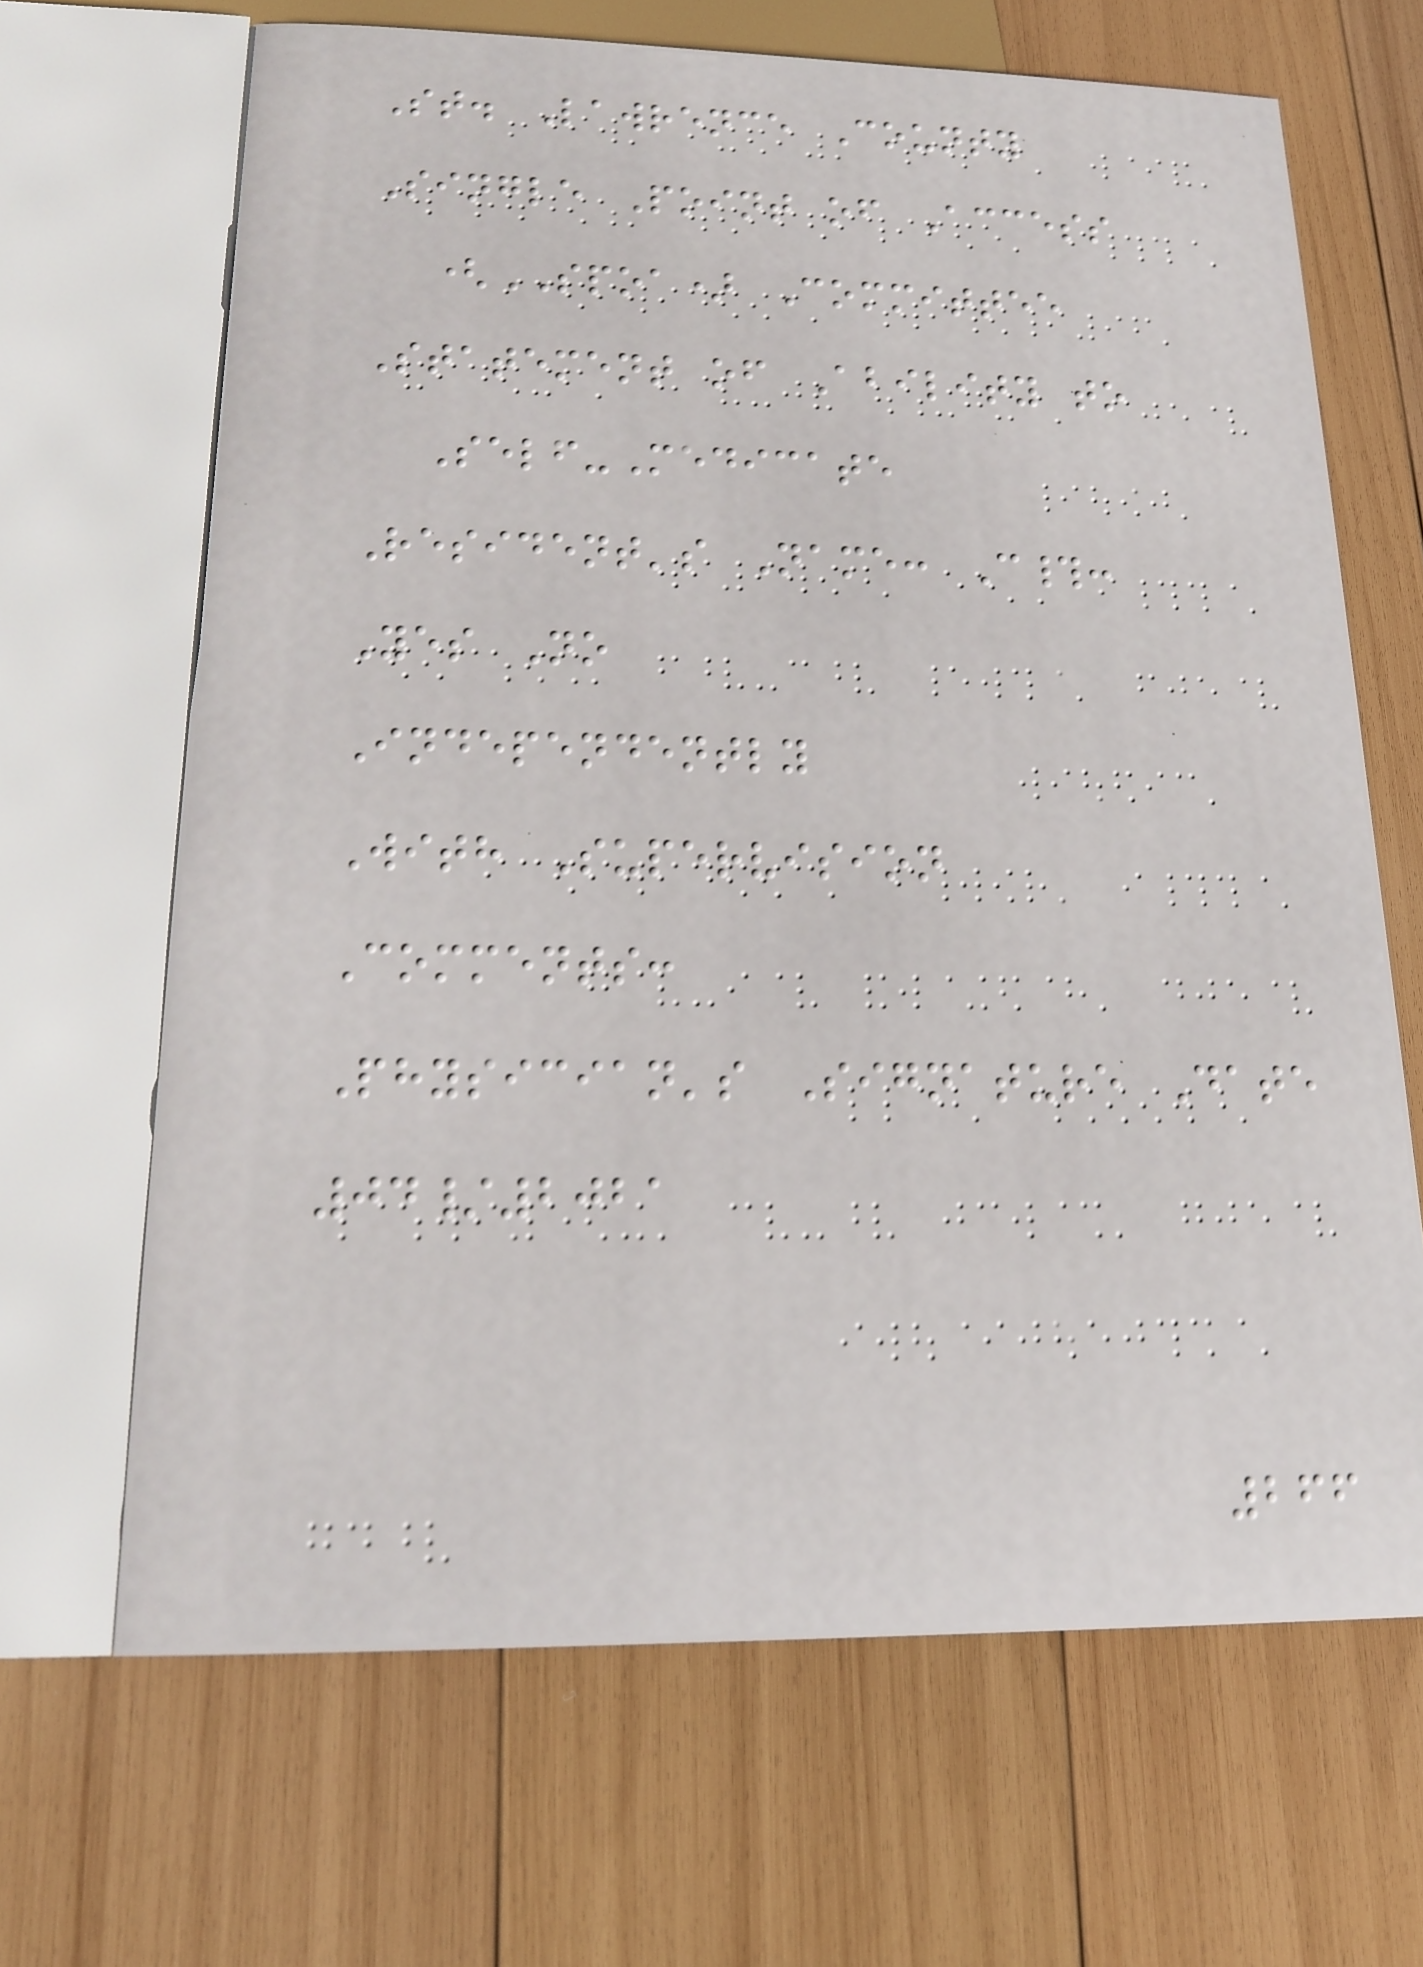St. Lawrence County
Single Point of Access
(SPOA) Committee
Statement of Ability to
Self-Medicate
Resident's Name: C#:
Yes No
Independently
With Supervision
Comments:
Physician's Signature Date
04/2021
266
